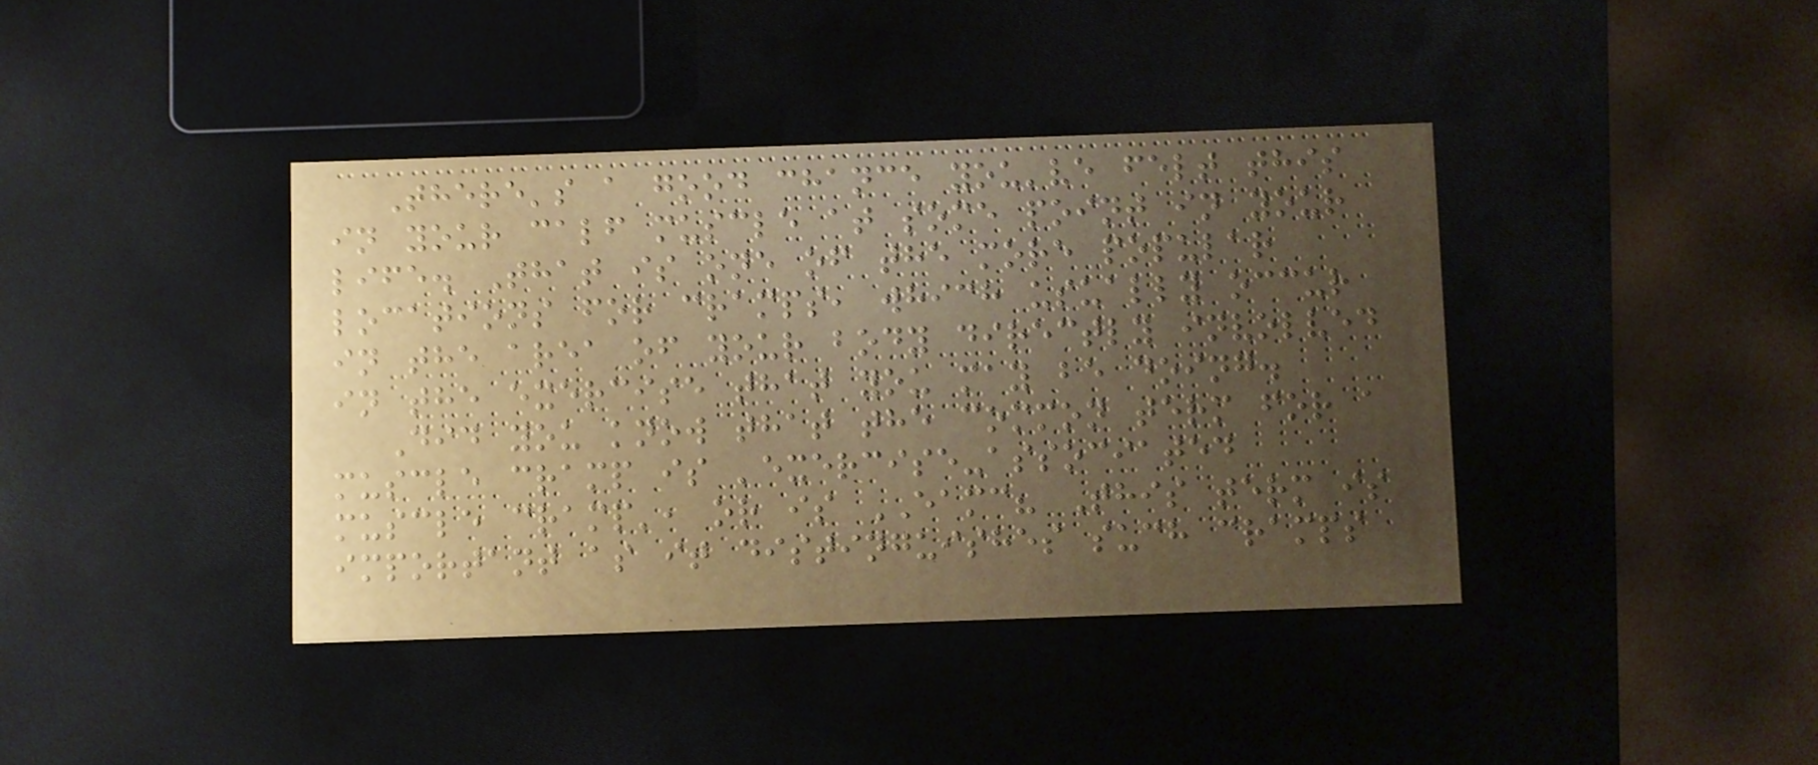There's a good chance you've felt this
in your calf muscle at some point in your
life. That is one of the more popular
locations for cramps, which usually occur
in the area of your body directly involved
in the exercise that you may be doing.
Did you know that the common term for a
muscle cramp is 'exercise-associated
muscle cramp', or is EAMC? This term is
important as it distinguishes such cramps
